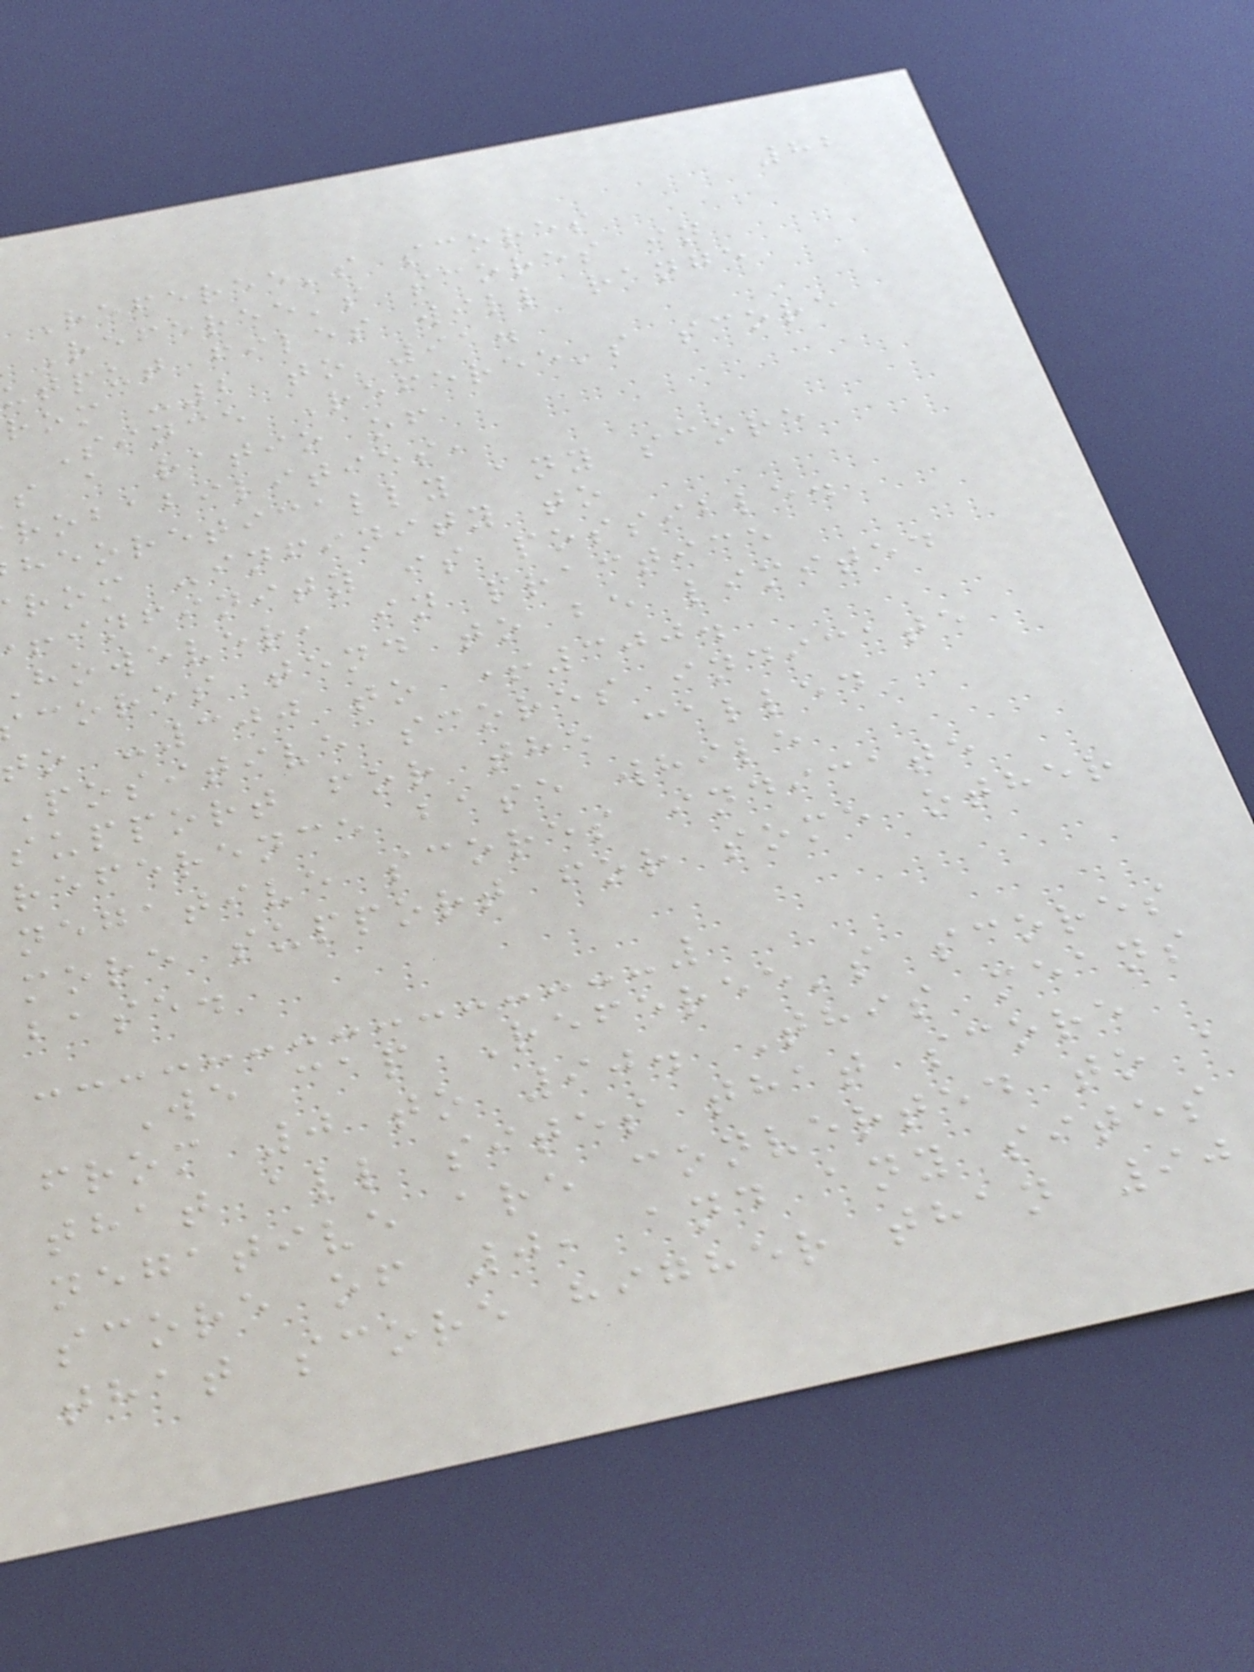82
Referee's scores
Referee's scores in
utput files will range
rom -2 to 91.
Since Referee's score
s a ratio of
robabilities,
heoretically any score
rom -infinity to
infinity is possible.
however, in practice
cores tend to be limited
to -300 to +300.
Positive scores indicate
support for the called
reference base while
negative scores indicate
more support for some other
base.
We cap Referee's scores
from 0 to 90. This means
that all sites that score
negative are converted to a
score of 0, and any sites
that score higher than 90
